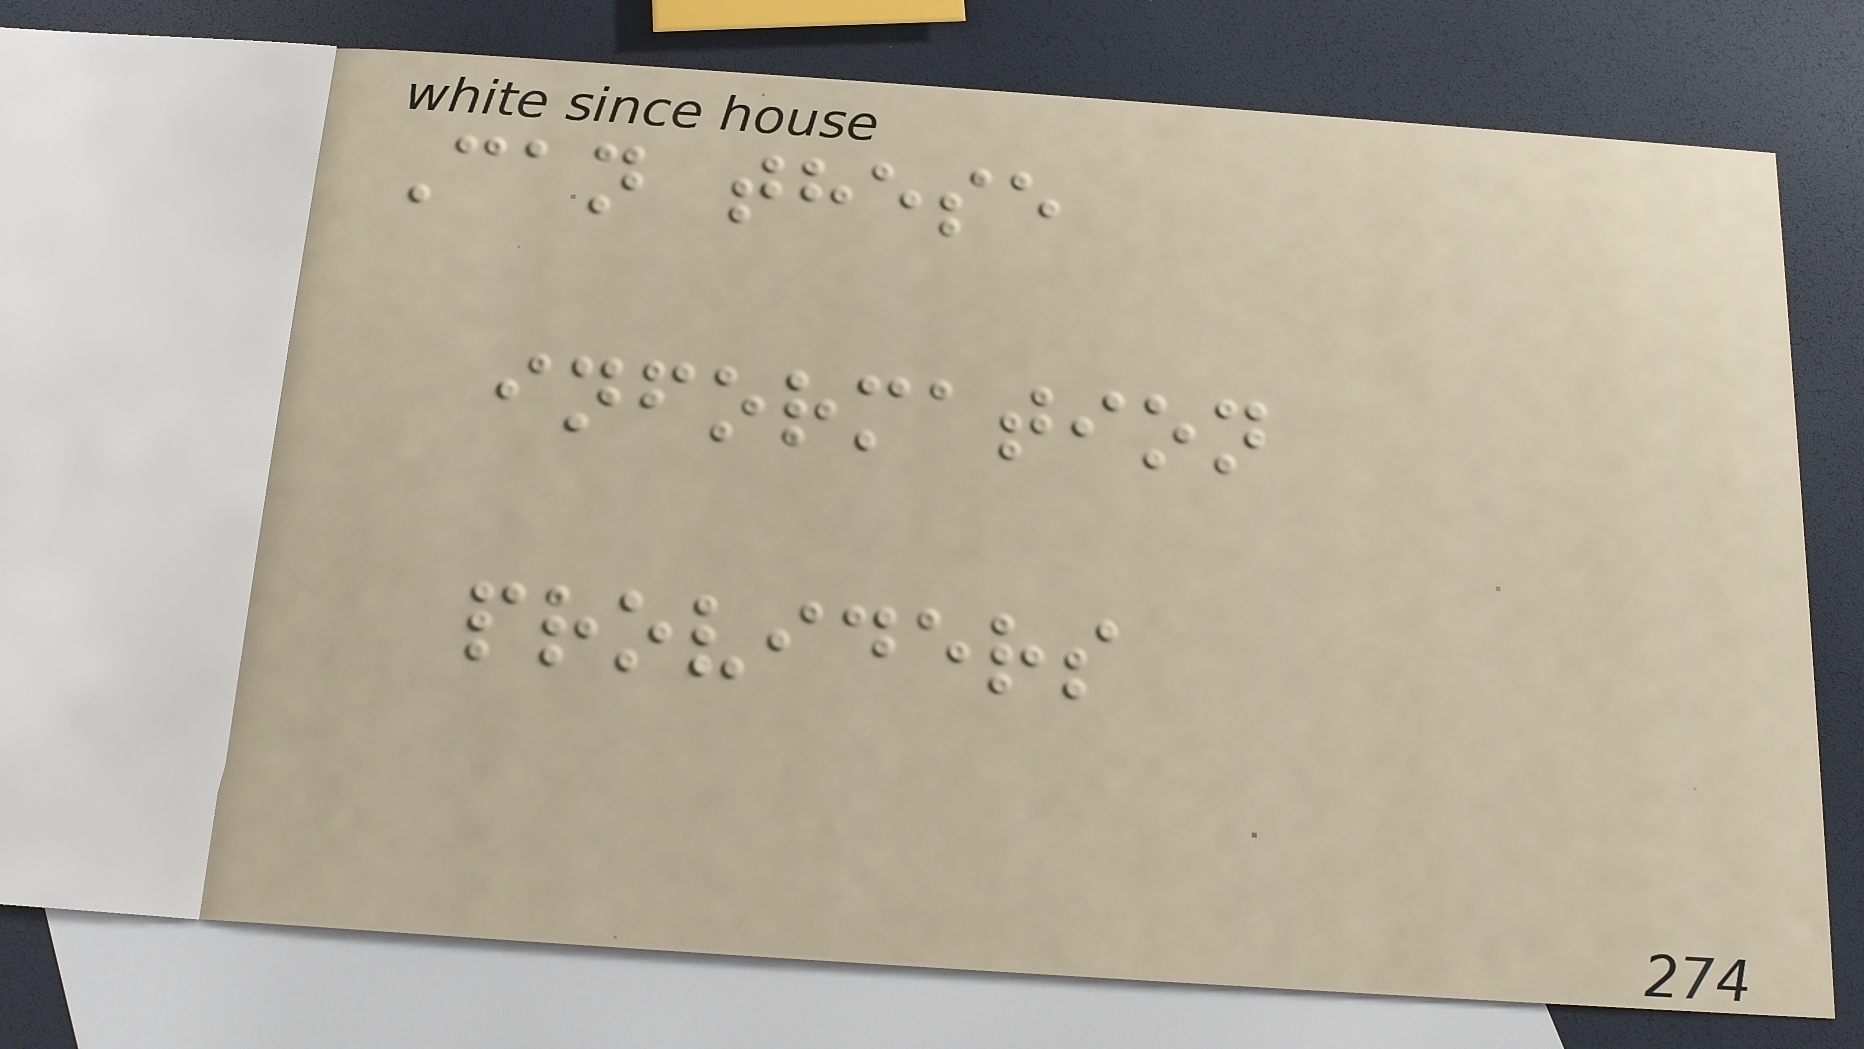Can these
information
providers
